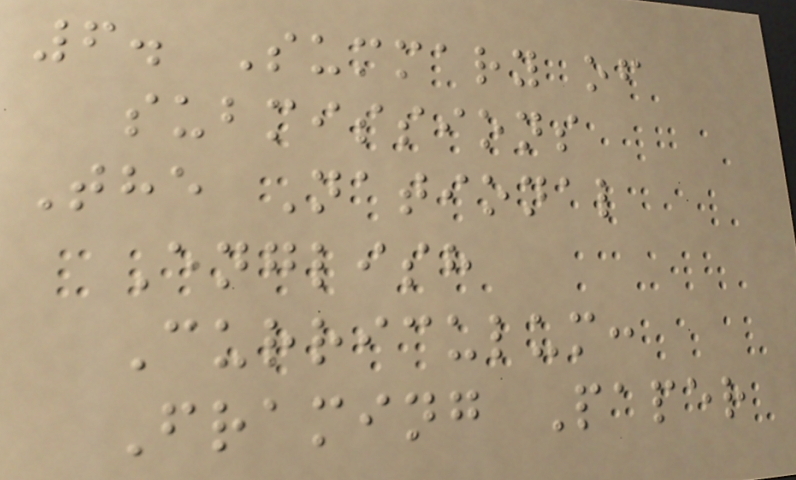6. Summary of
submissions
The National
English
Curriculum:
Framing Paper
